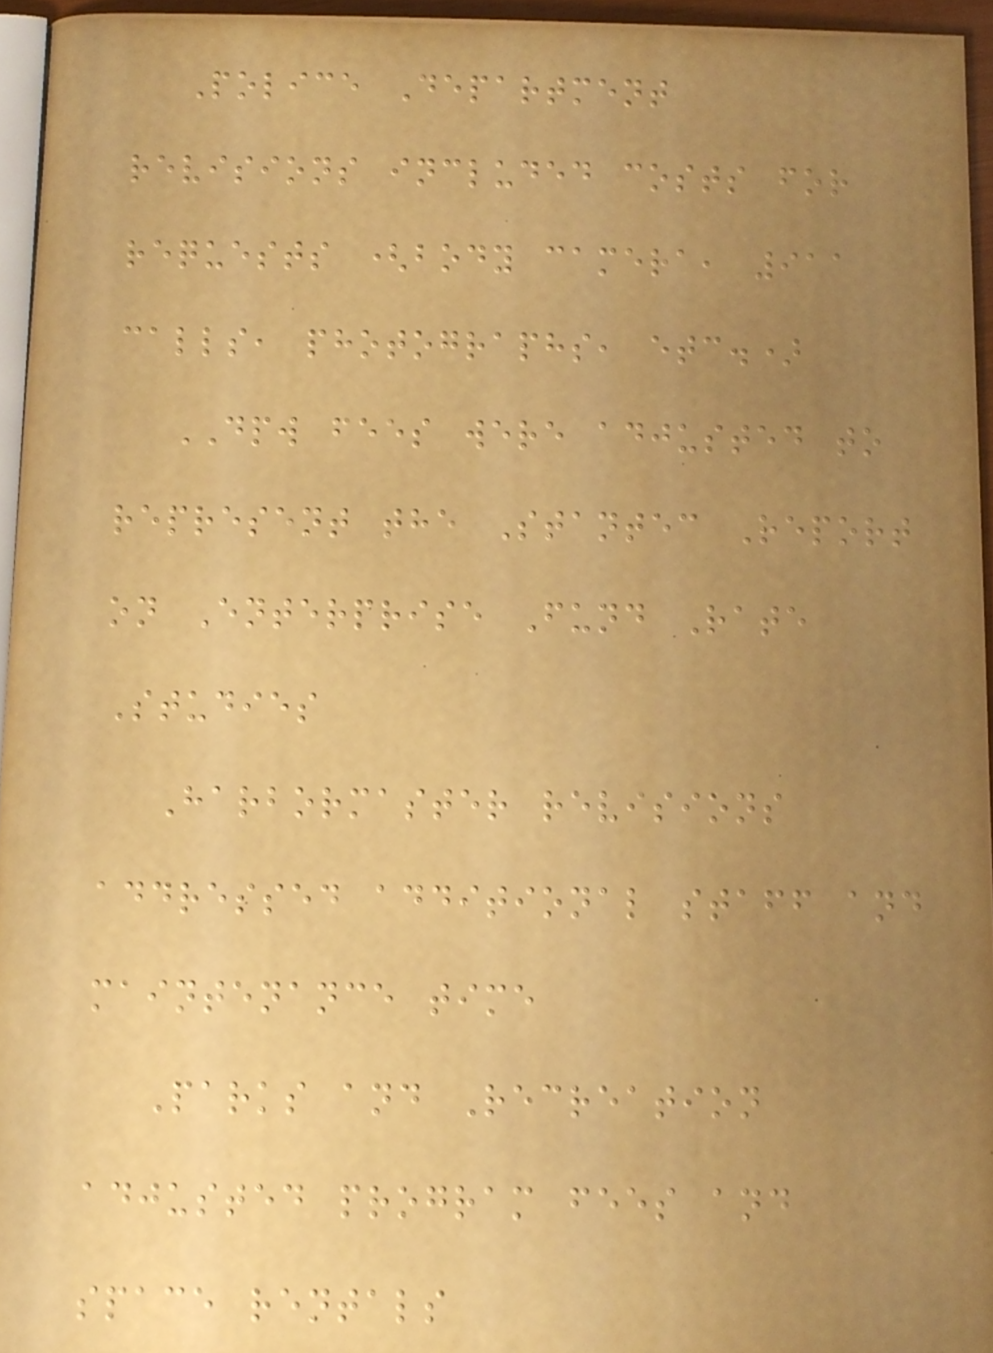Police Department
revisions included costs for
requests (body camera, 911
calls, photographs, etc.)
DPW fees were adjusted to
represent the Stantec Report
on Enterprise Fund Rate
Studies
Harbormaster revisions
addressed additional staff and
maintenance time
Parks and Recreation
adjusted program fees and
space rentals
